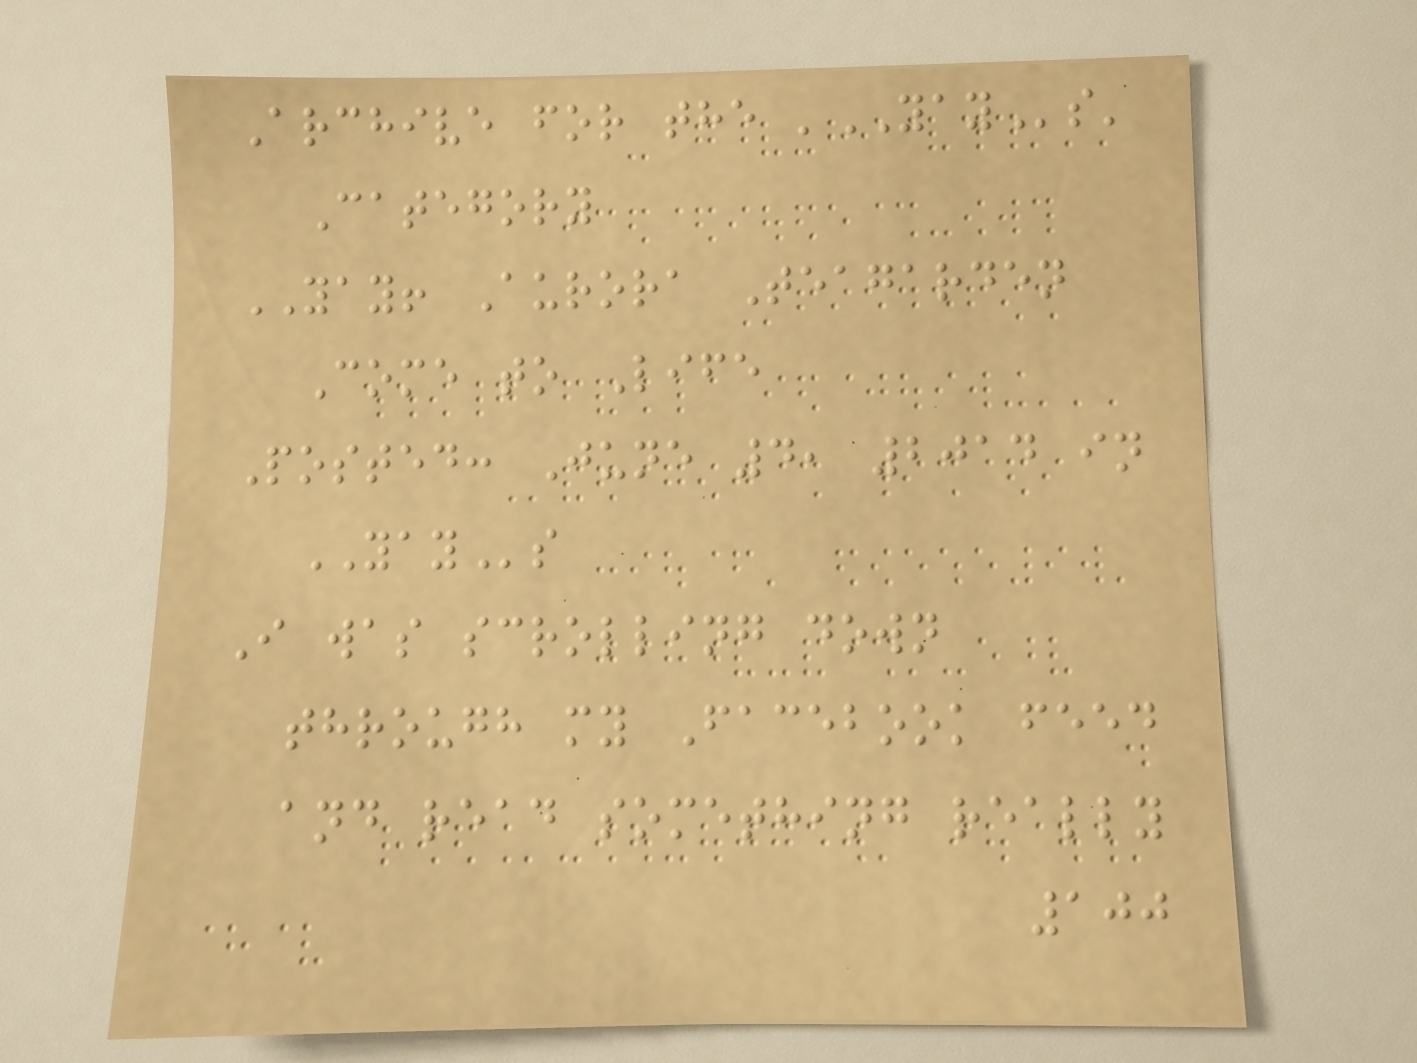Archive for the 'YAYs'
Category
YAY! Aurora Teagarden
Come to Life
Posted: June 4, 2014 in
YAYs
I was scrolling down
through my Facebook feed
and read something really
100
